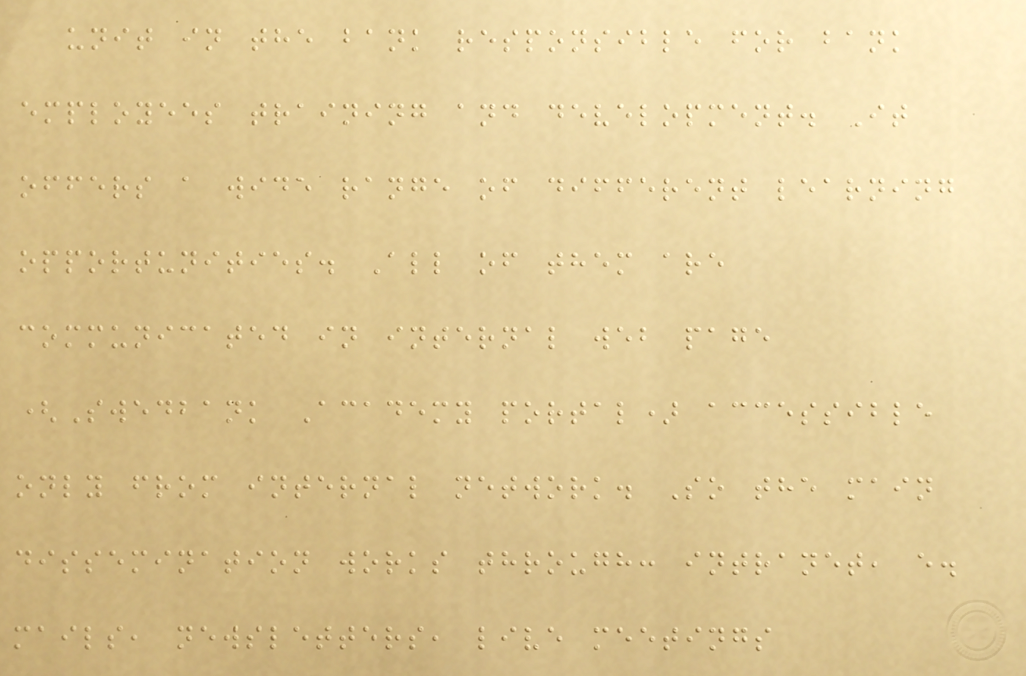unit in the bank responsible for bank
employees training and development. It
offers a wide range of different learning
opportunities. All of them are
communicated in internal web page
(Swedbank Academy portal) accessible
only from internal network. So the main
dissemination works through: intranet, e.
mails, newsletters, live meetings
